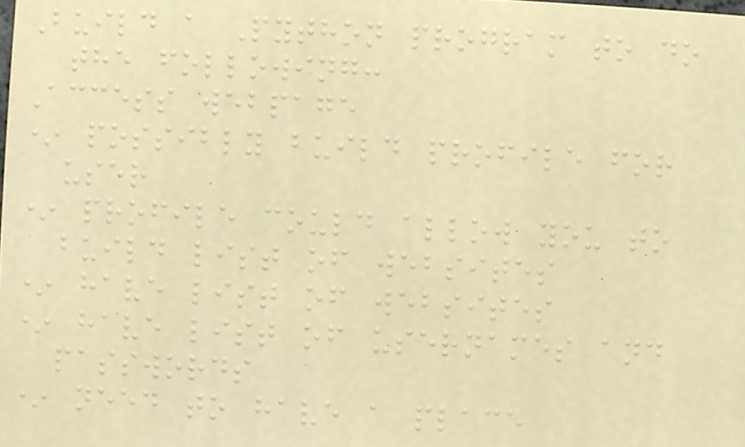Build a Python program to do
the following:
Access webpage
* possibly build profile for
user
* profile could allow you to
build list of websites
* have list of websites
* have list of usernames and
passwords
* need to have a place
